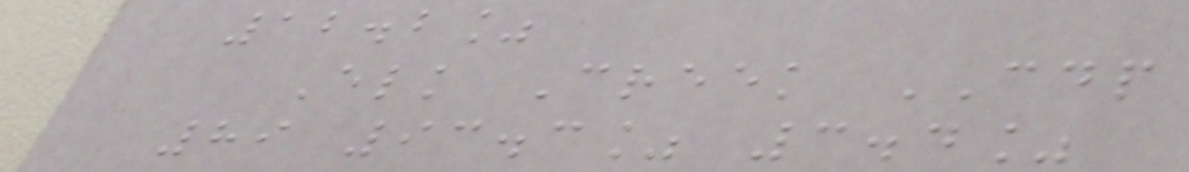12.2%
Elk Creek CDP
89 93.3% 3.4%
